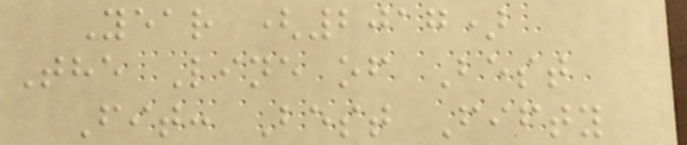Year (2017)
The Line of Best
Fit: Best Fifty
